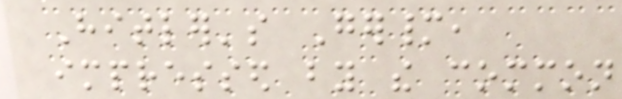Hitler's Germany,
impressed by the common
